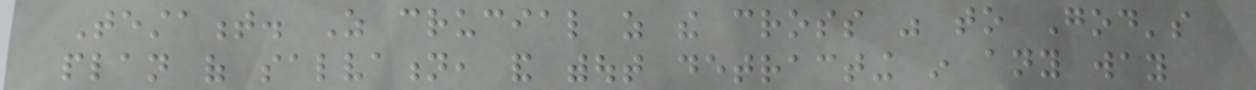Testament. As crucial as the cross was to God's
plan of salvation, and without detracting in any way
